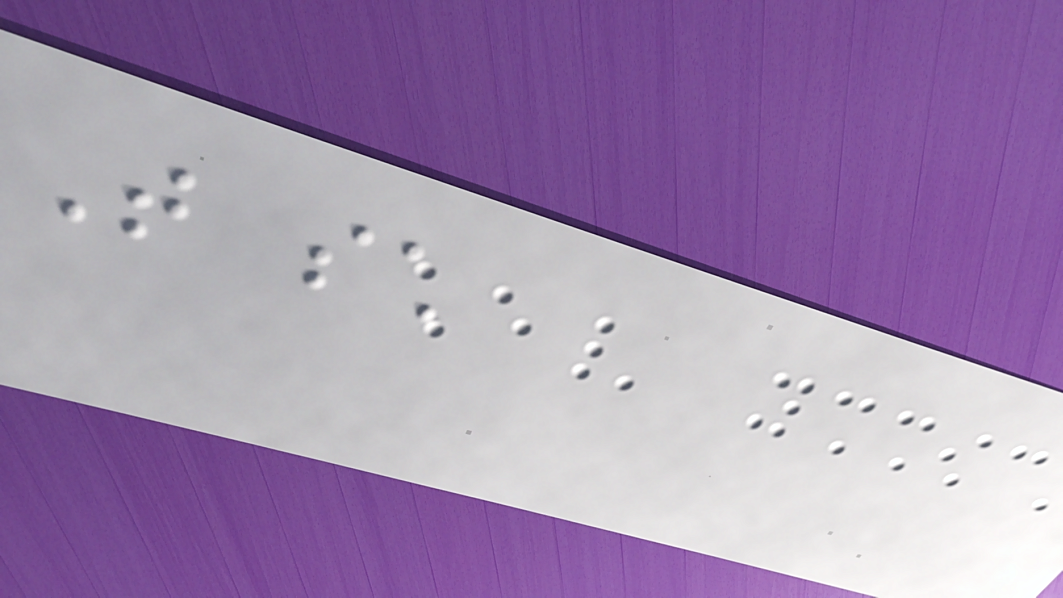That such
